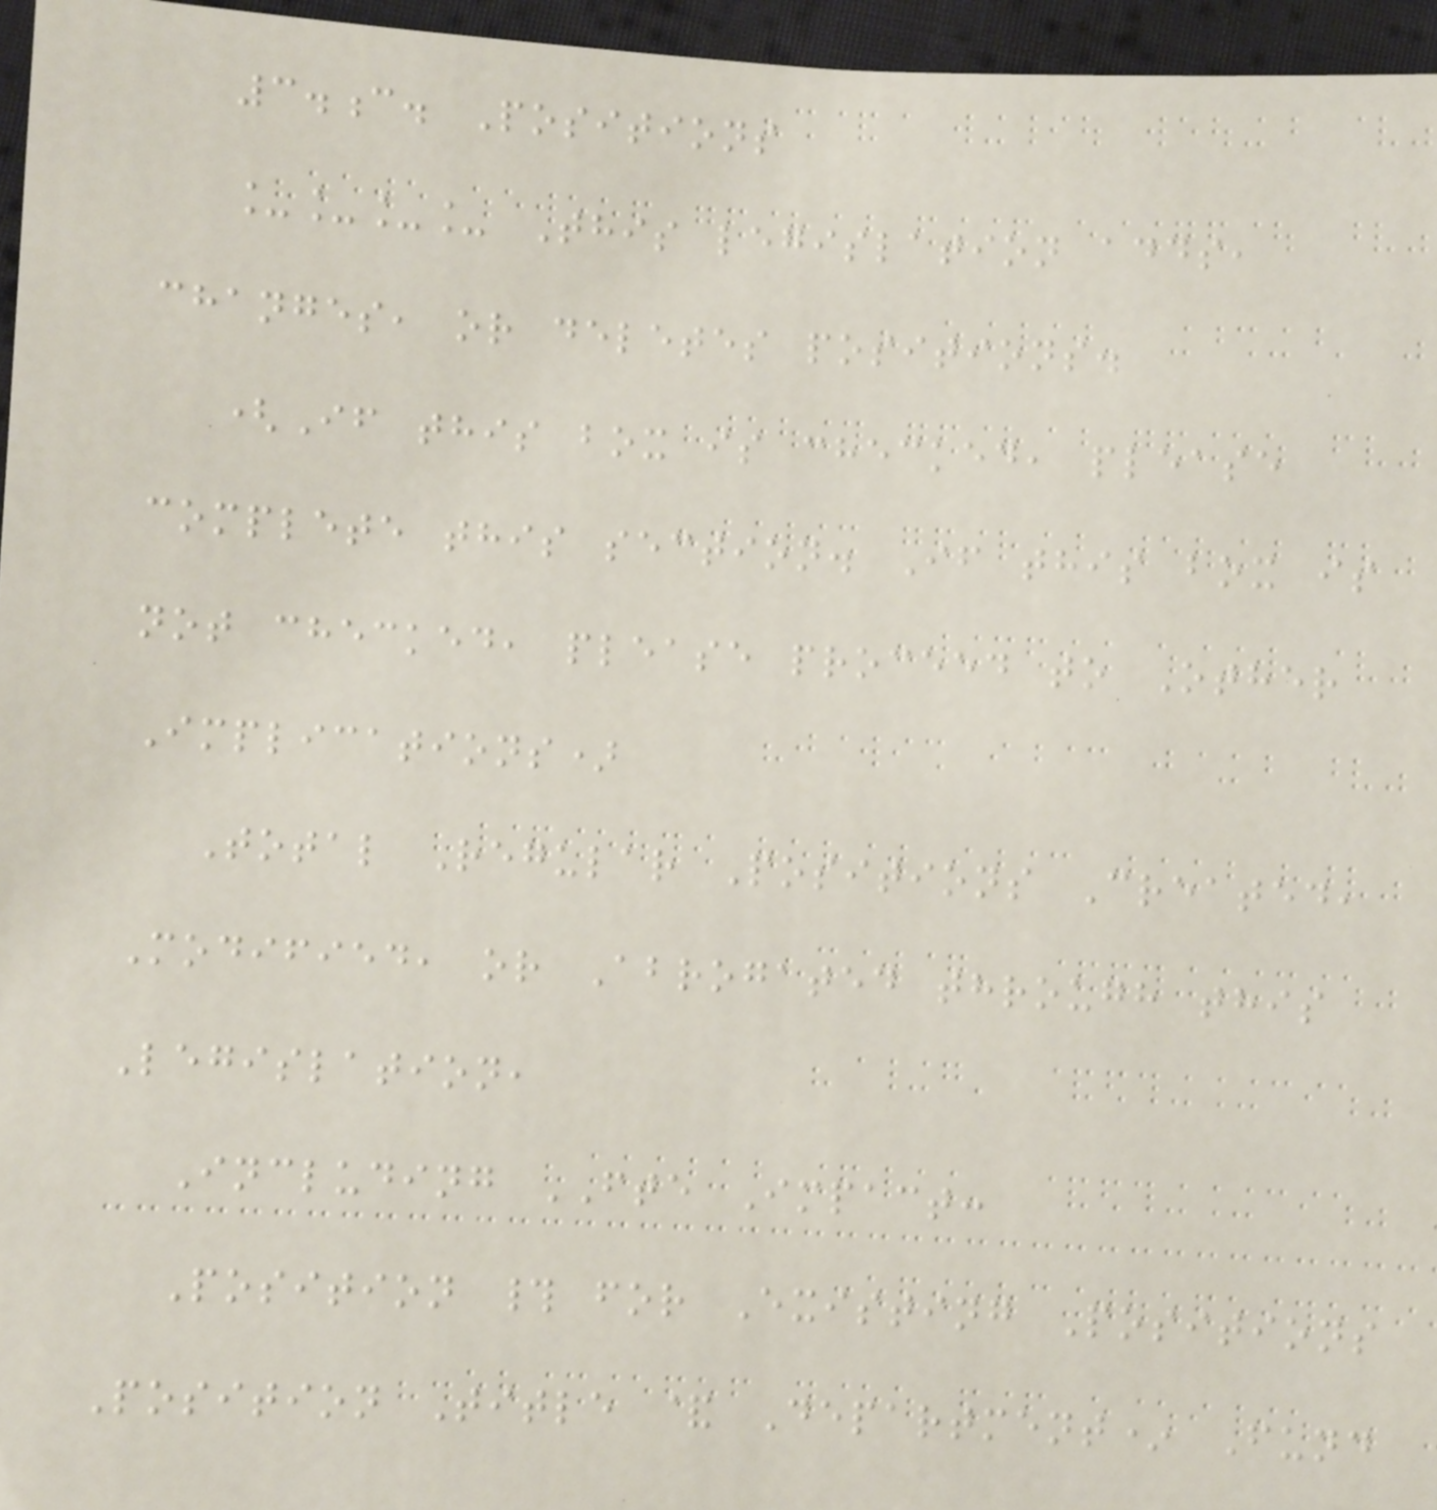3.c. Positions
____ This legislation adds,
changes, or deletes positions.
(If this box is checked, please
complete this section. If this box is
not checked, please proceed to Other
Implications)
Total Regular Positions Created,
Modified, or Abrogated through this
Legislation,
Including FTE Impact:
Position # for Existing Positions
Position Title & Department* Fund
